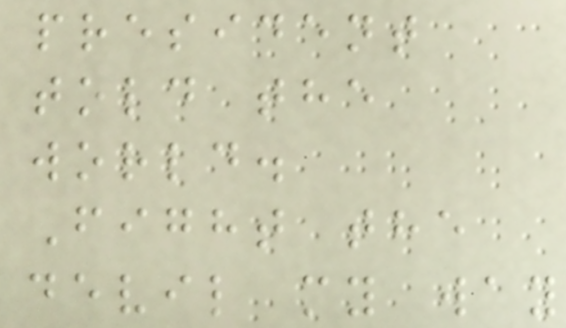president
told the
world.
Fight the
devil my way
